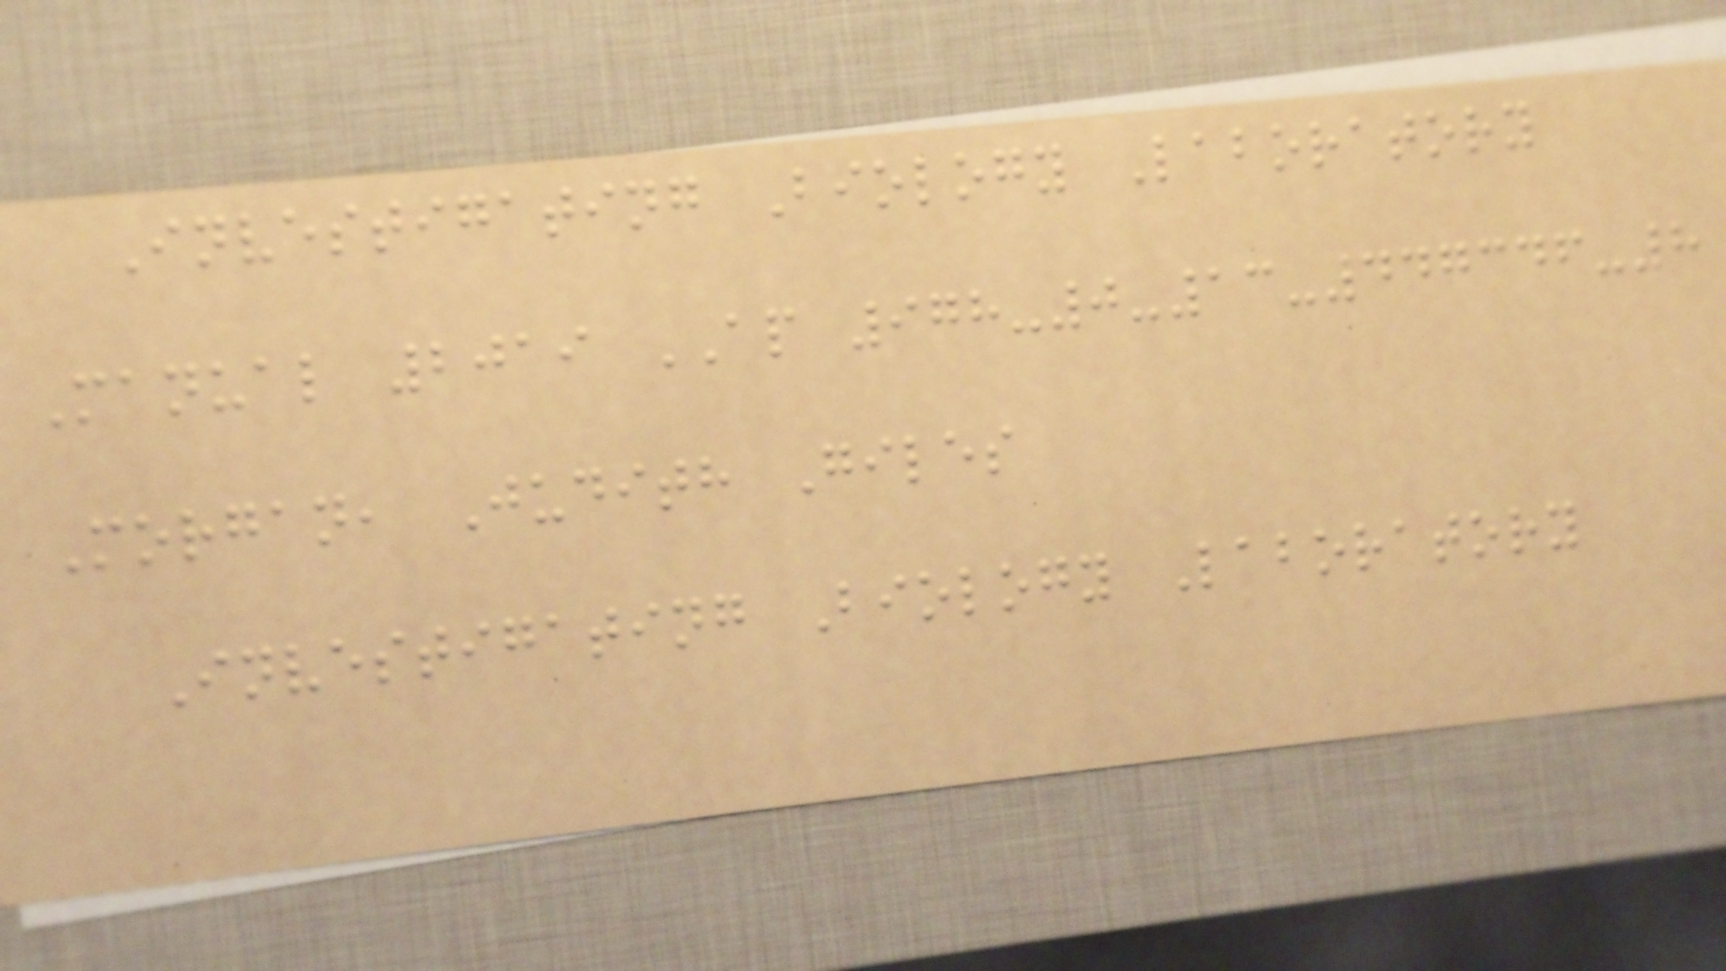Investigating Biology Laboratory
Manual 2019 AP 978-0-13-447346-8
Morgan, Judith Giles
Investigating Biology Laboratory
